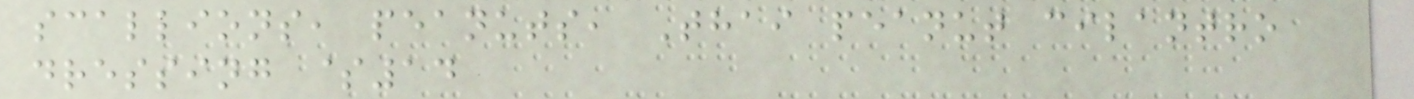scallions, peanuts, Thai peanut cilantro
dressing $14
